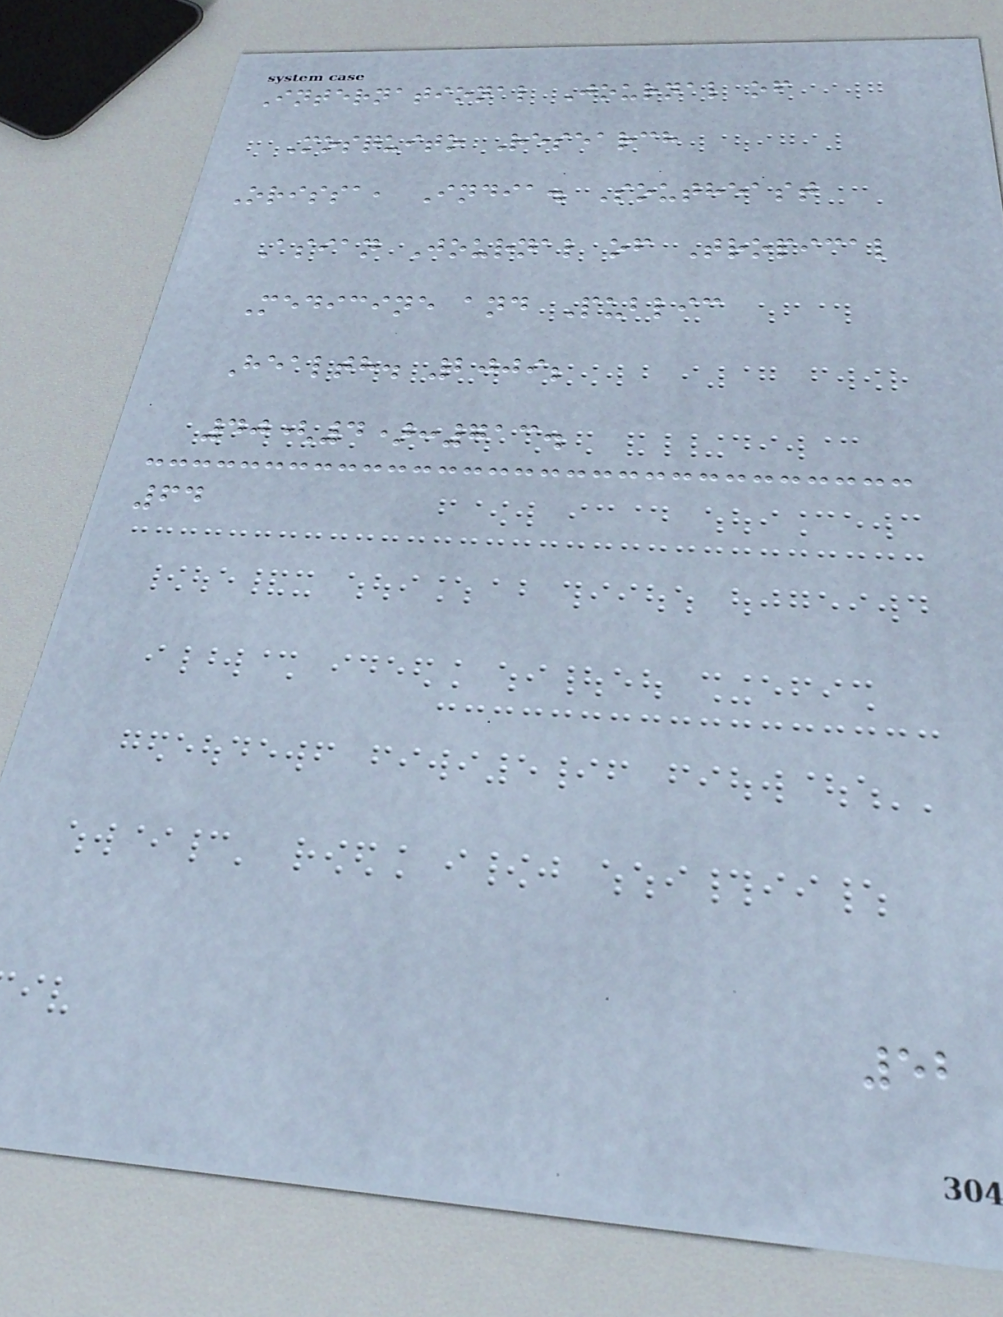International Journal of
Mosquito Research
Orissa, India. Southeast
Asian Journal of Tropical
Medicine and Public
Health. 2009;
40(4):713.
64
52
